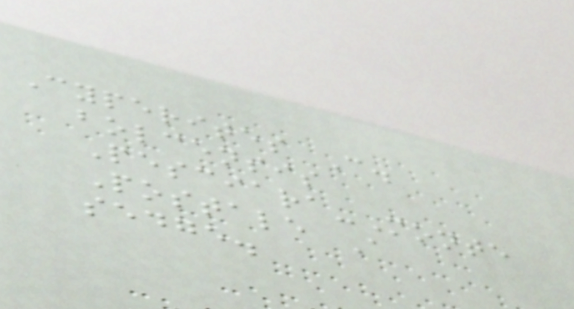Cyperites C.
bolcensis
Pesciara-Monte
Postale A
sedge.
